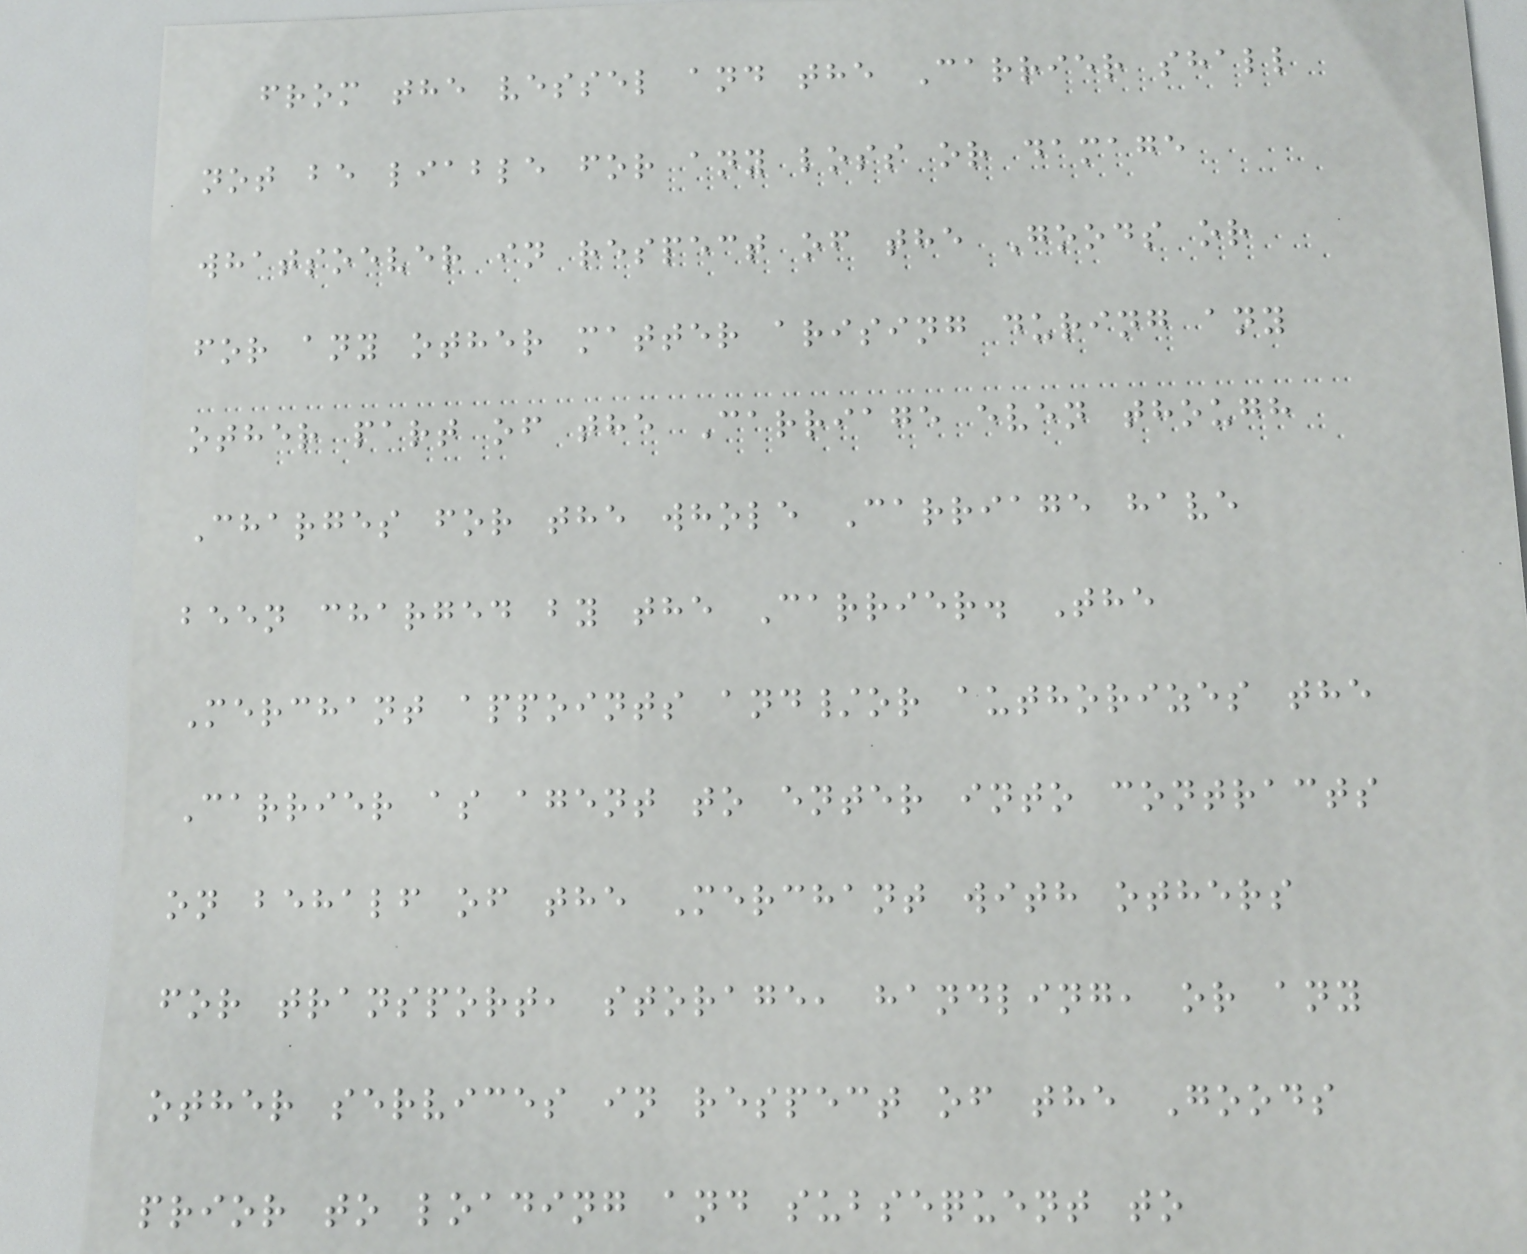from the vessel and the Carrier shall
not be liable for any loss or damage
whatsoever in respect of the Goods or
for any other matter arising during any
other part of the Carriage even though
Charges for the whole Carriage have
been charged by the Carrier. The
Merchant appoints and/or authorizes the
Carrier as agent to enter into contracts
on behalf of the Merchant with others
for transport, storage, handling, or any
other services in respect of the Goods
prior to loading and subsequent to
